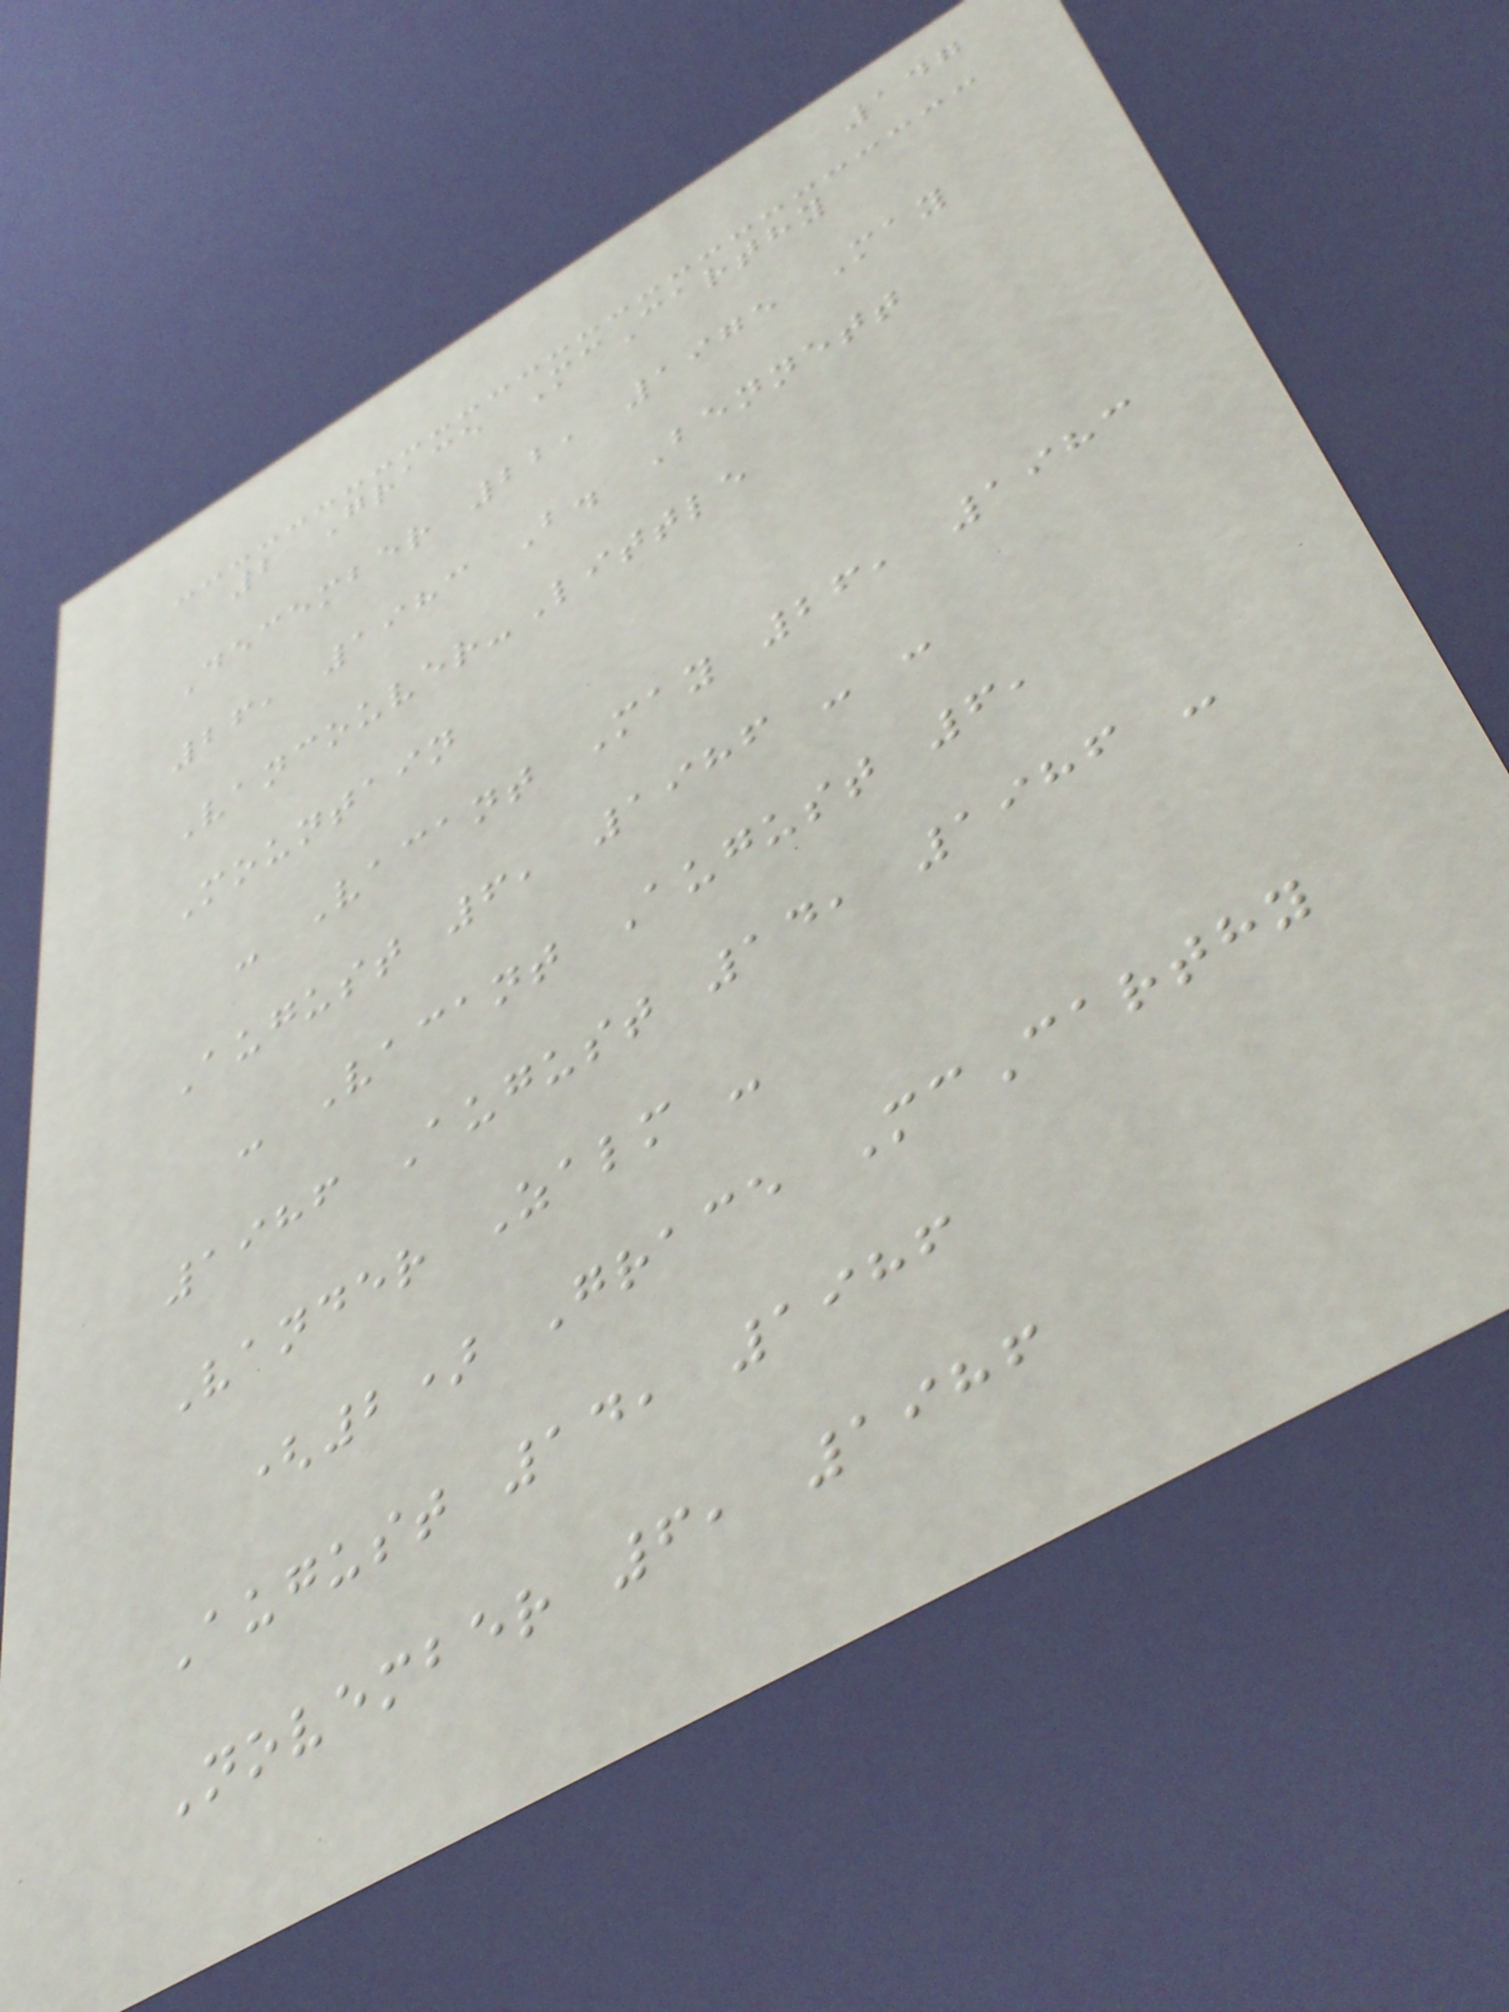147
2 Grace McCarthy
December 22, 1975 May
26, 1983 B. Bennett
Vancouver-Little
Mountain
- Vacant May 26, 1983
August 6, 1986 - -
- Vacant August 6,
1986 August 14, 1986 -
Vander Zalm -
(2) Grace McCarthy
August 14, 1986
November 6, 1986
